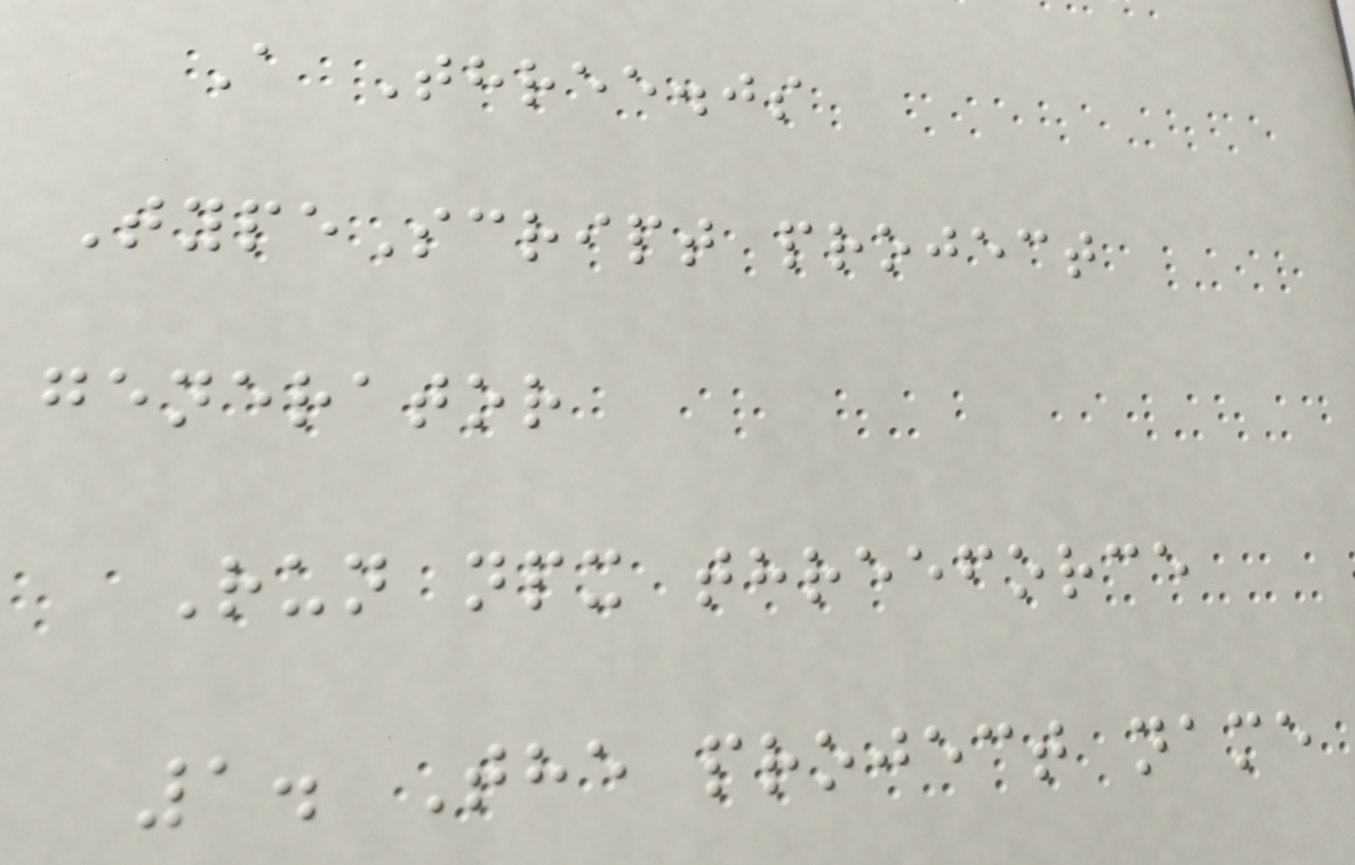A Three.js
TypeScript project
generator
Run npx threeforce
1. The project name
